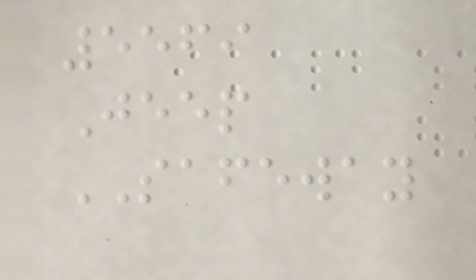5569
Jeep
SAFEWAY
